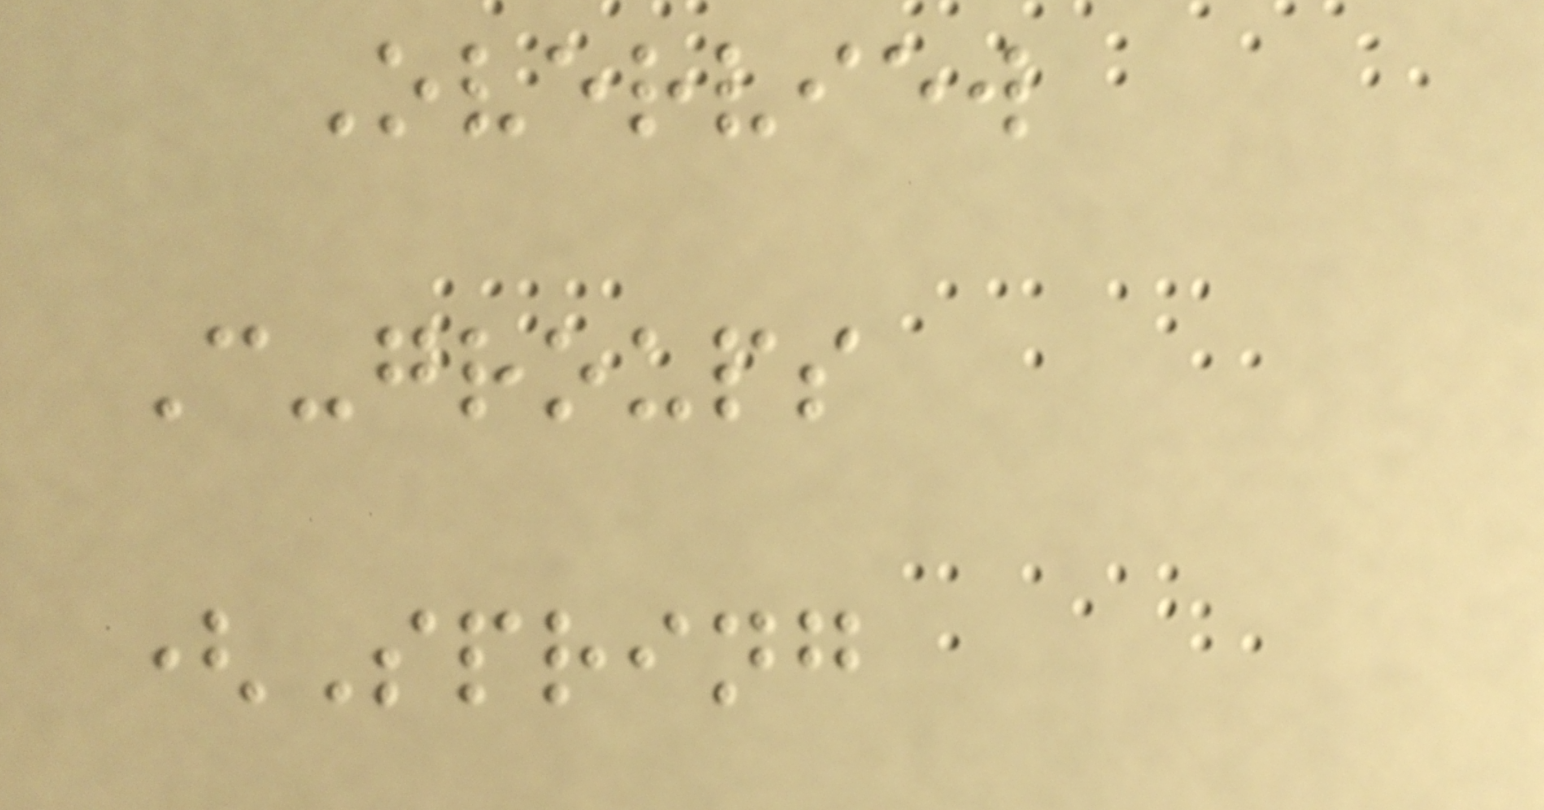Overview
C-groups
(Spring
